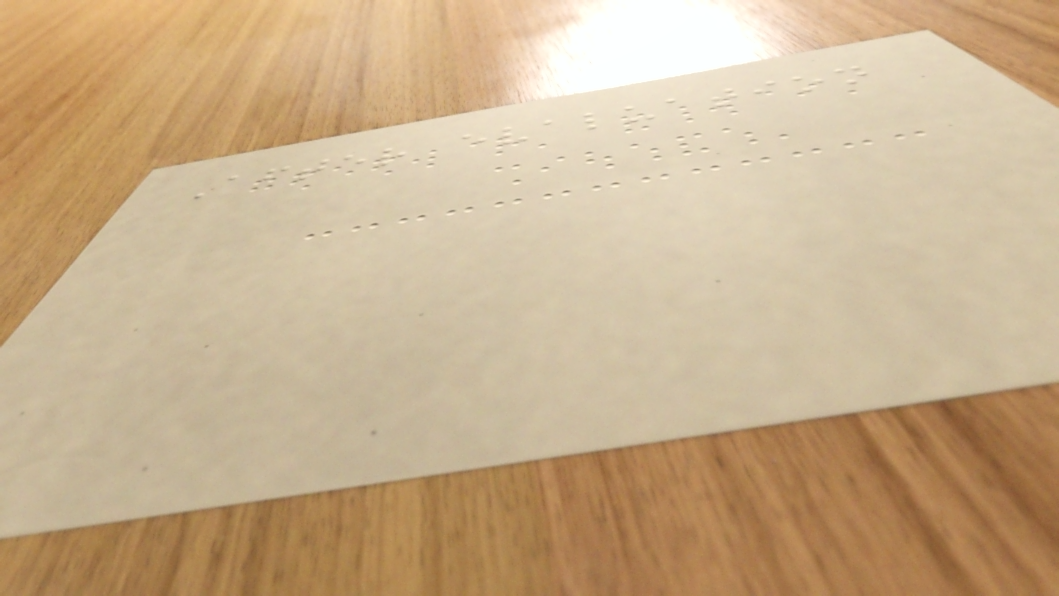After evaluation
